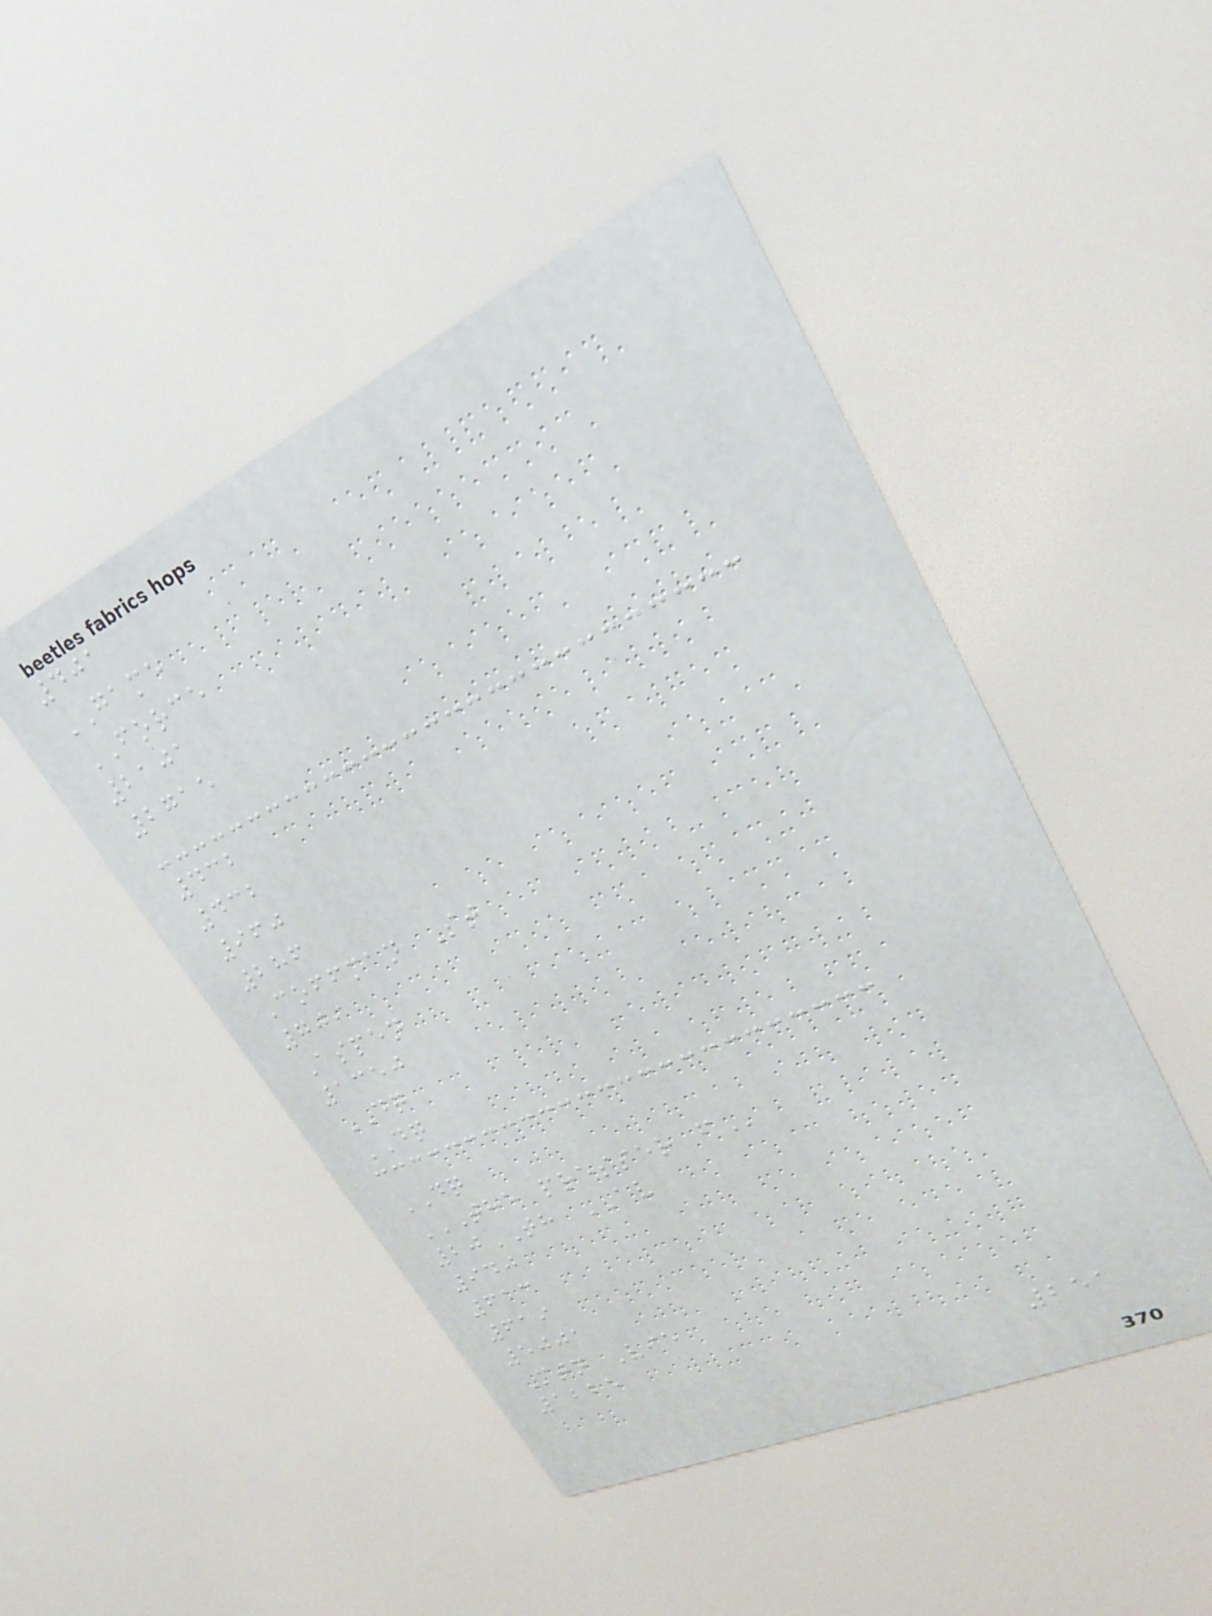401
GAME
FORCE
2101
2715
432
432
960
286
Coffman St
709
Aspen
1350
DQ
DQ
DQ
THE PRESSER F
20TH AV
940
613
619
5001
Mtn Vie
1225
251
